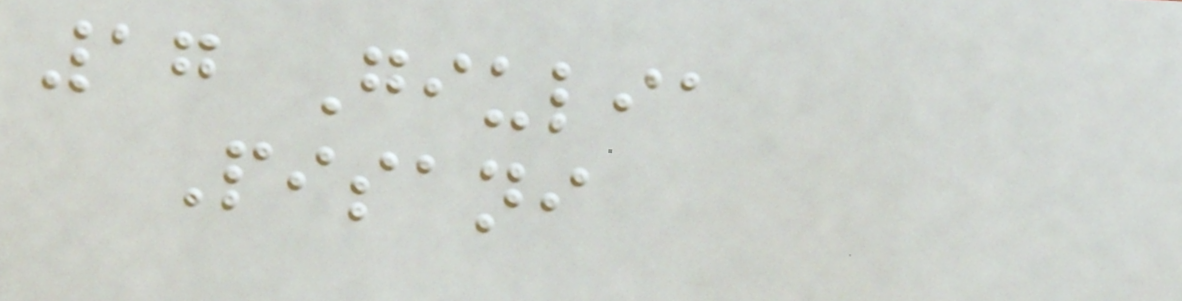17 Giulia
Pisani
